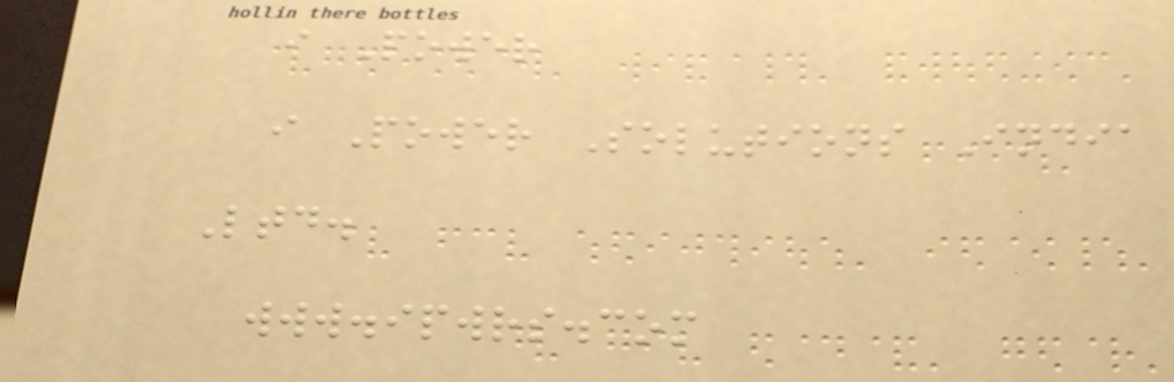i Power
i Power Solutions India
Ltd.
www.ipwrs.com
